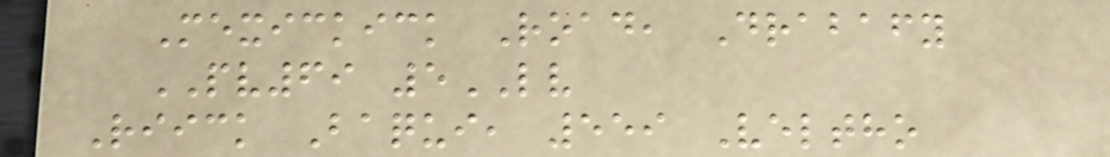Mexickick Road, Drabafy
PV69 5LV
Riick Baqui, 559 Veltho
